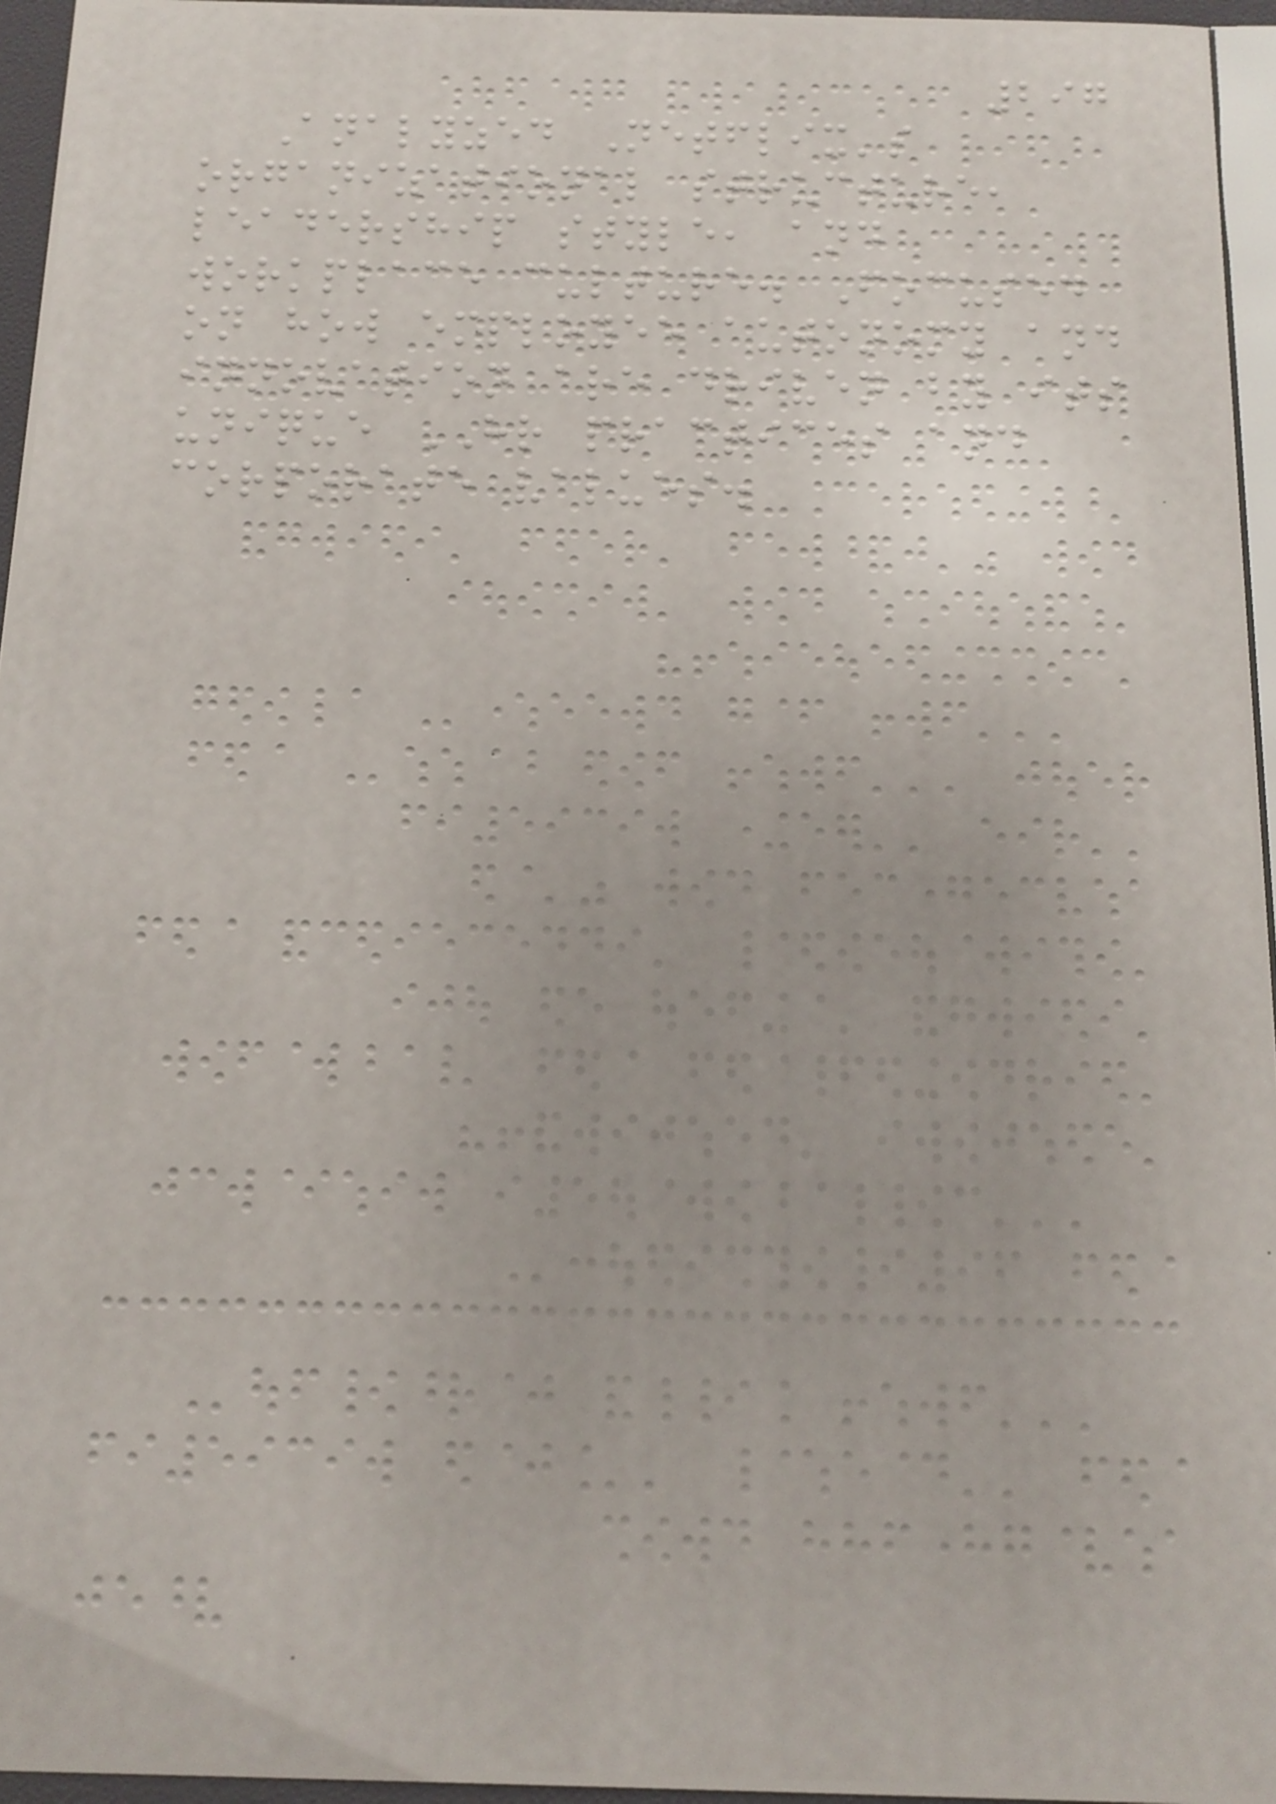297
Analyzed Netflix's
organizational structure,
leadership style, and
workplace culture. Focused
on how employee autonomy and
innovation are driven by its
unique HR practices and
corporate values.
